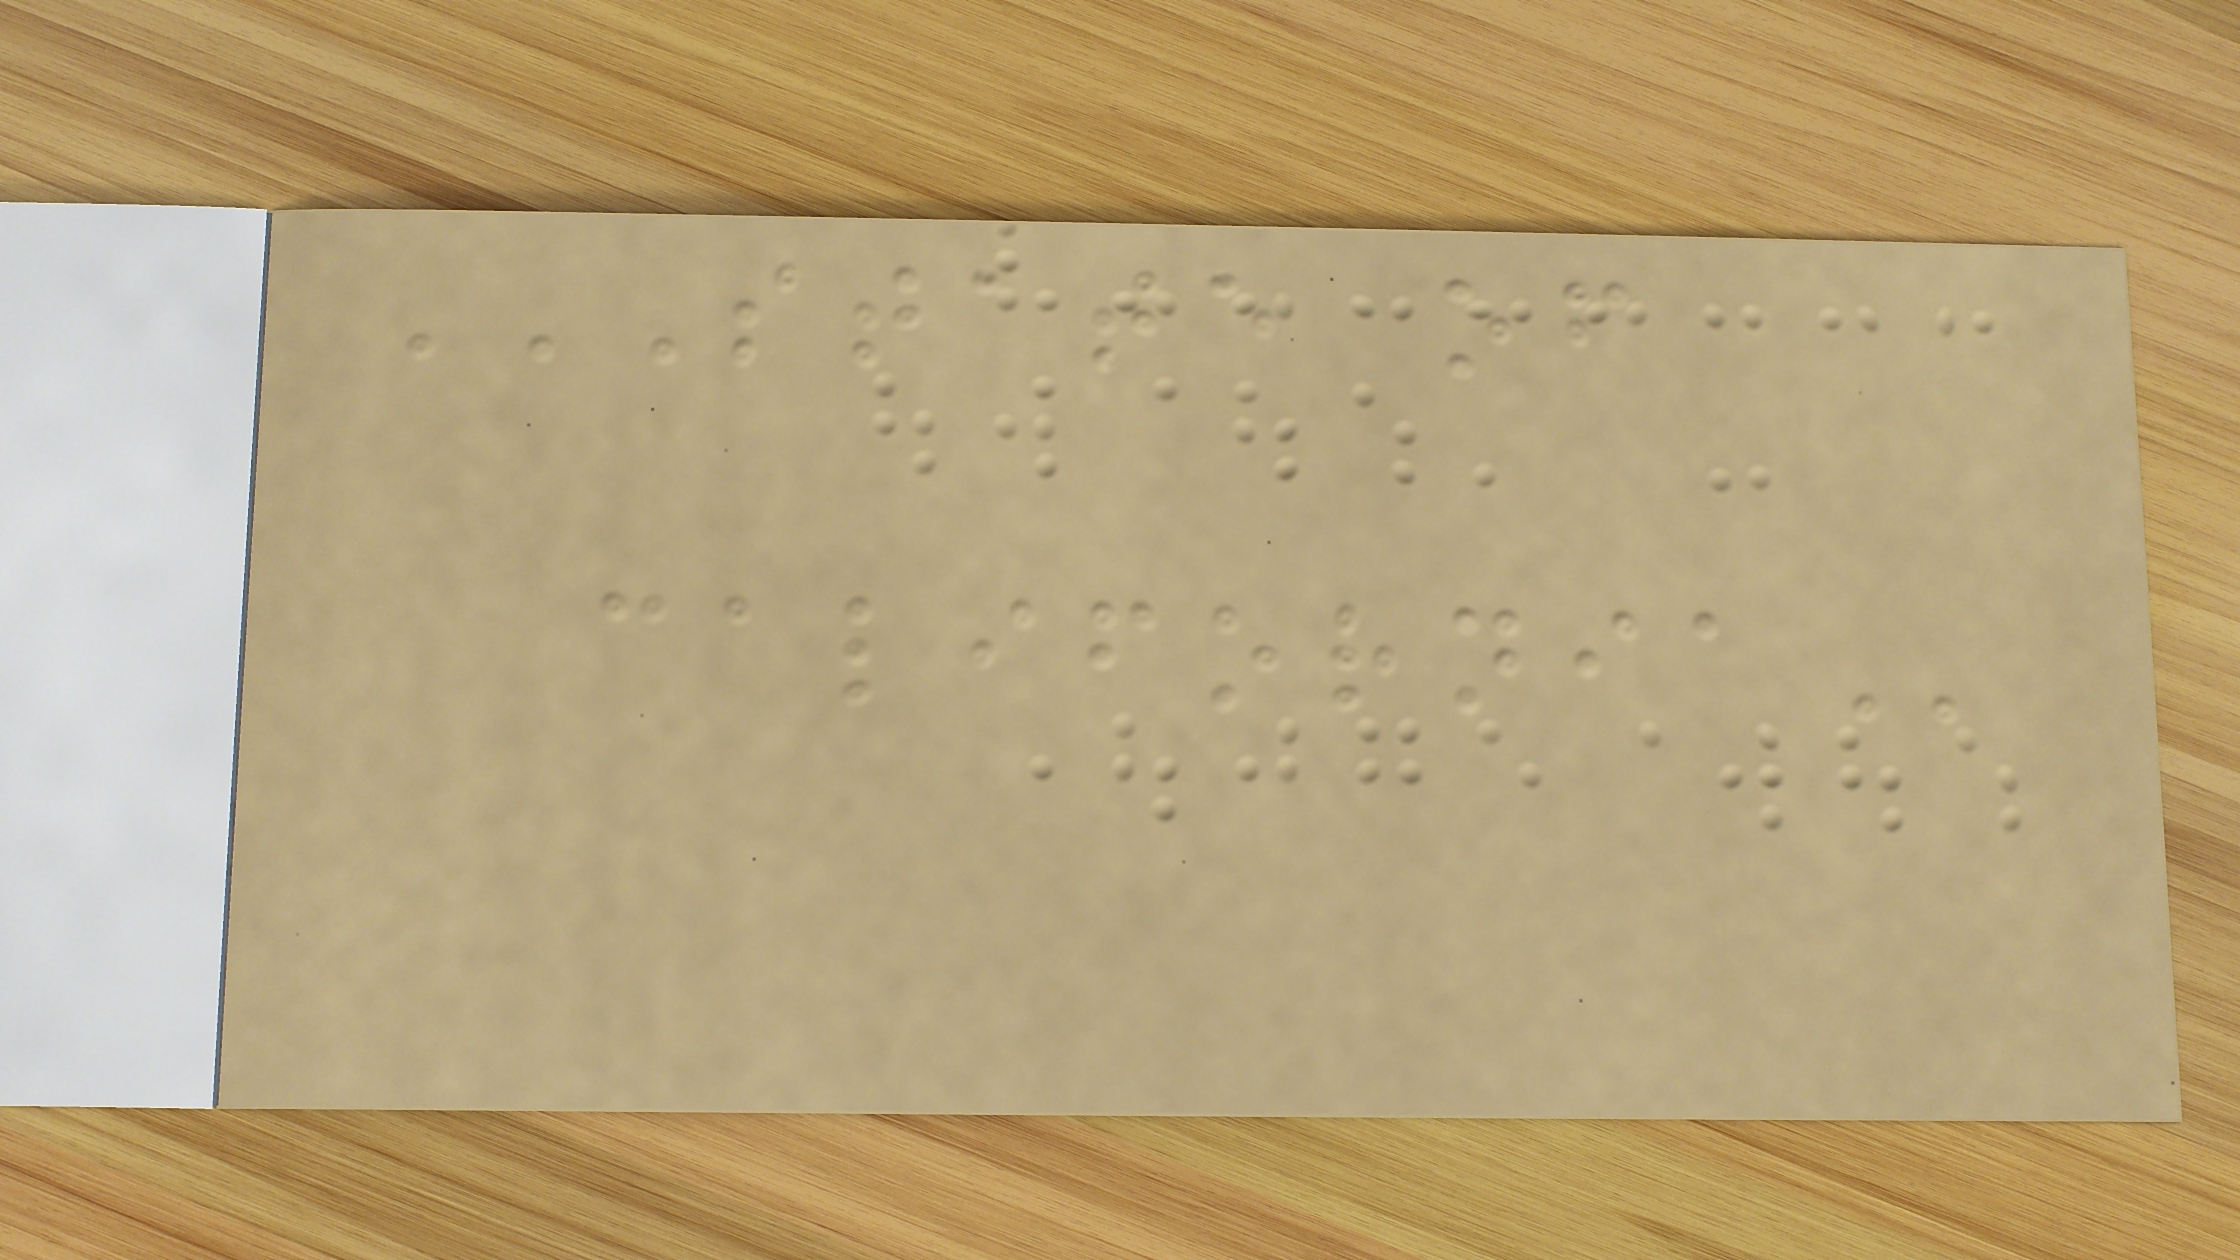STATE OF
CALIFORNIA
